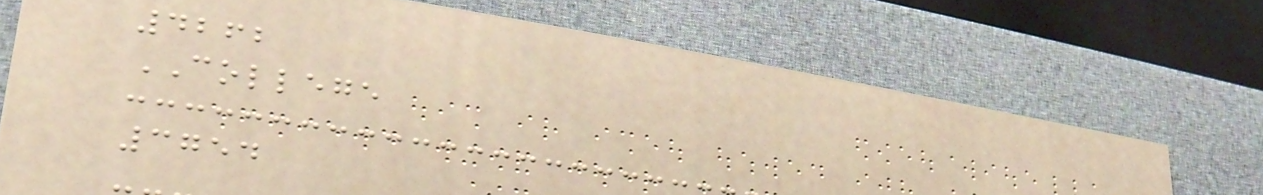4262
COLLEGE
3754
